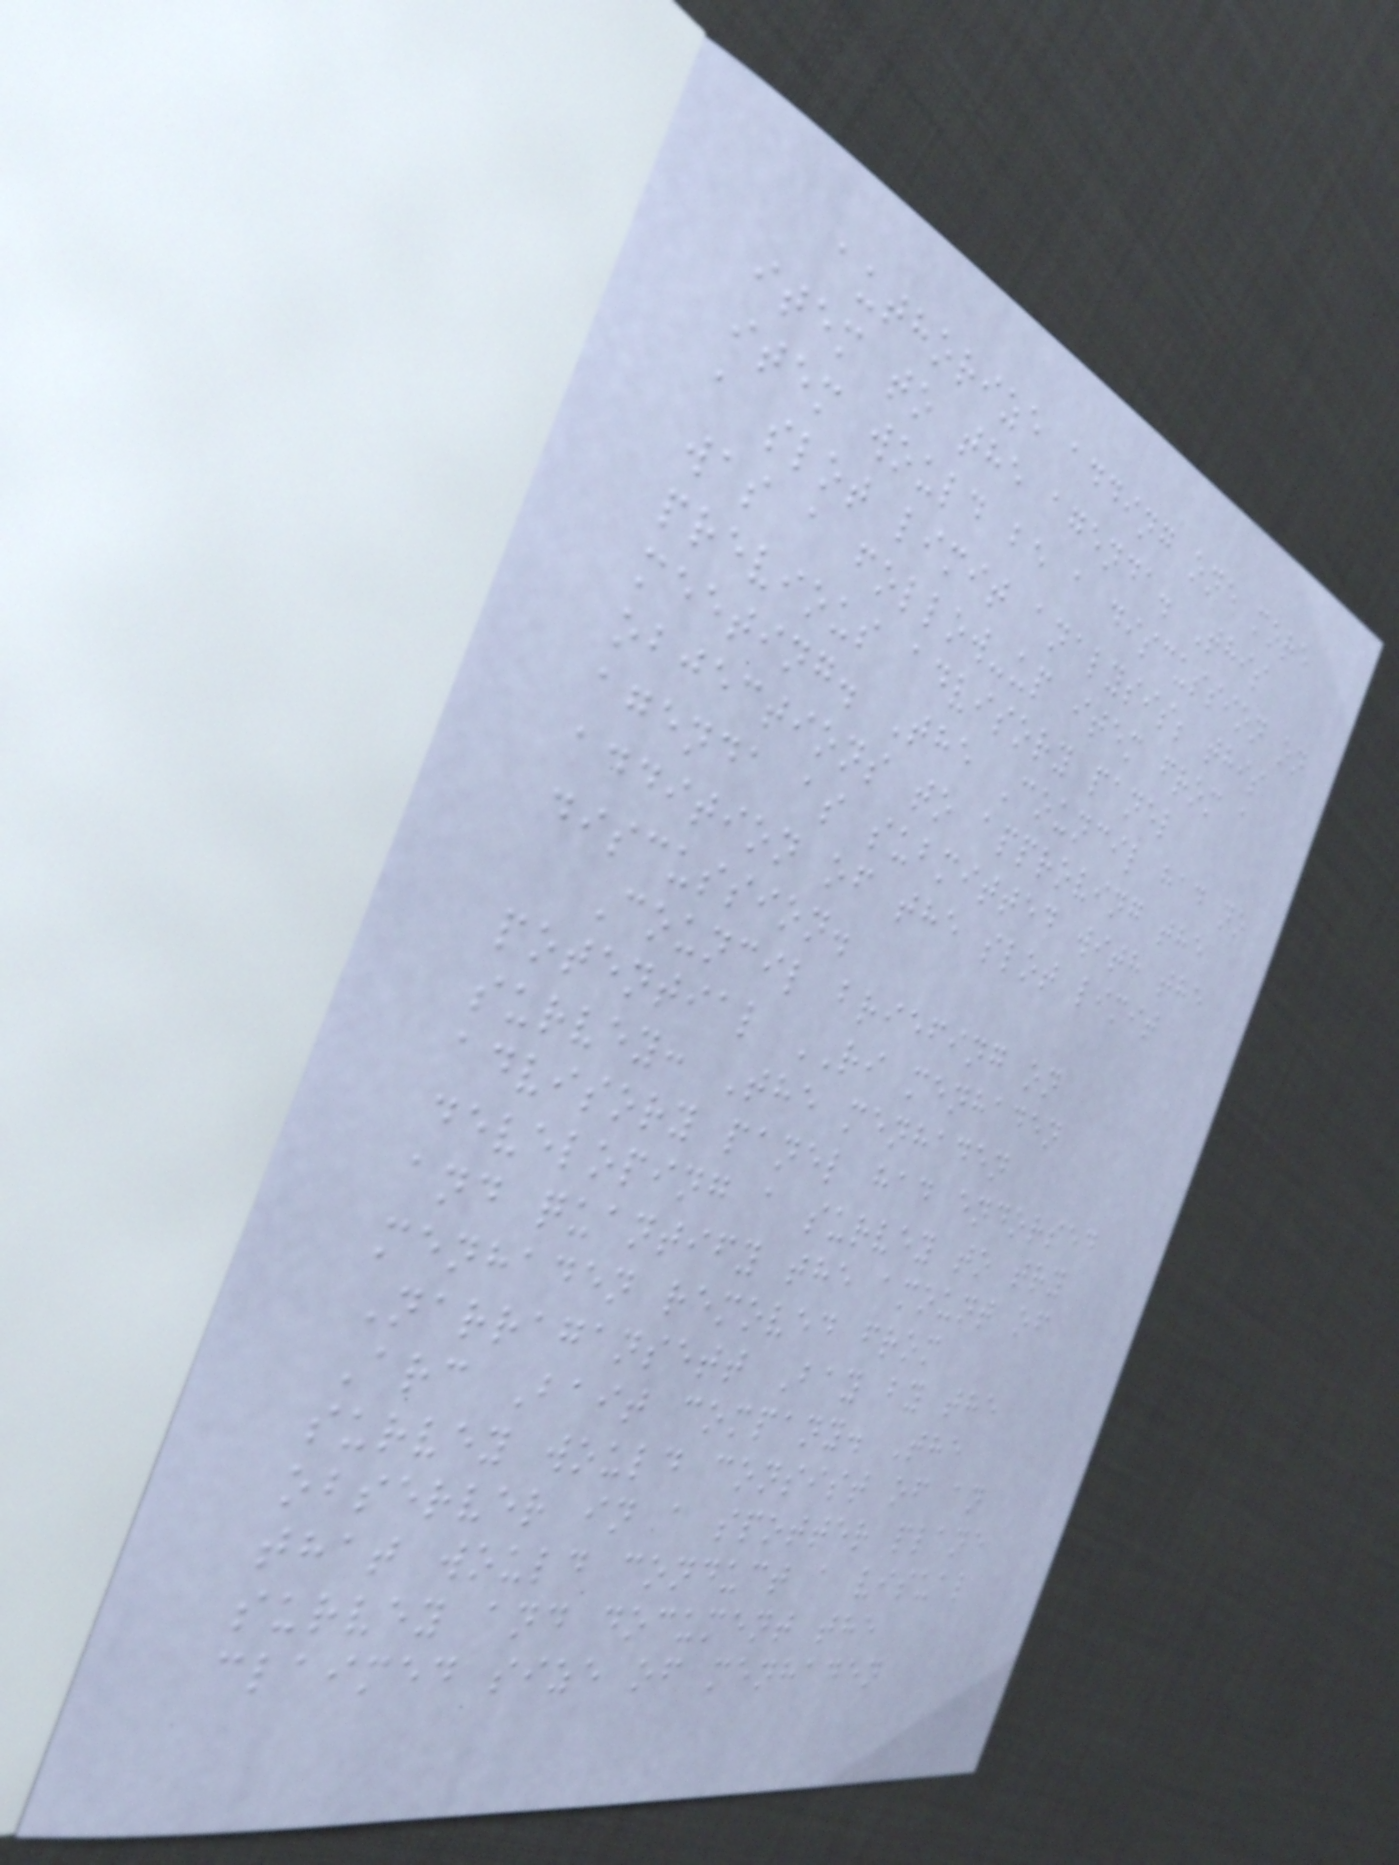authorize adding one more
item to the agenda. This
item would be a discussion on
a slot limit analysis; this
was a follow-up item from a
previous advisory panel
meeting. The Council had no
objections to approving the
agenda as submitted with the
addition of the slot limit
discussion.
Council briefing on
potential RI menhaden
survey: The menhaden
advisory panel had endorsed
developing a survey to try
and quantify the amount of
menhaden removed from
Narragansett Bay by the
Arc Bait company. The
survey would consist of an
observer in a spotter plane
that would conduct a visual
survey and document the
claimed size of menhaden
